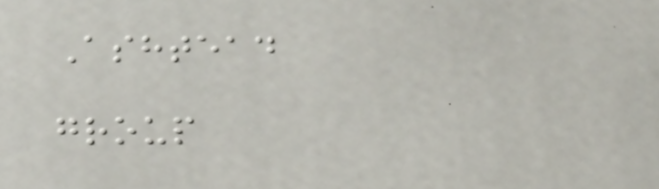Ashtead
group
